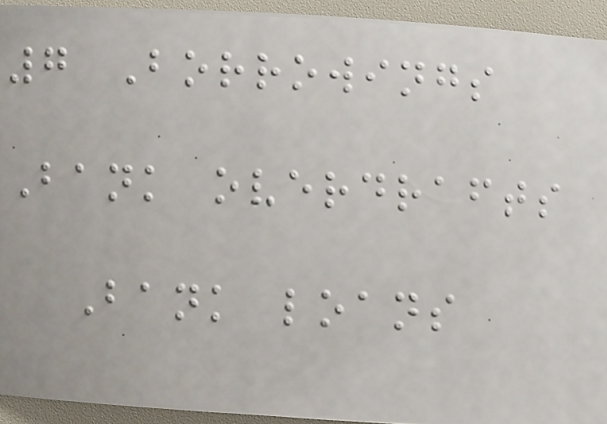7 Borrowings
Bank overdrafts
Bank loans
